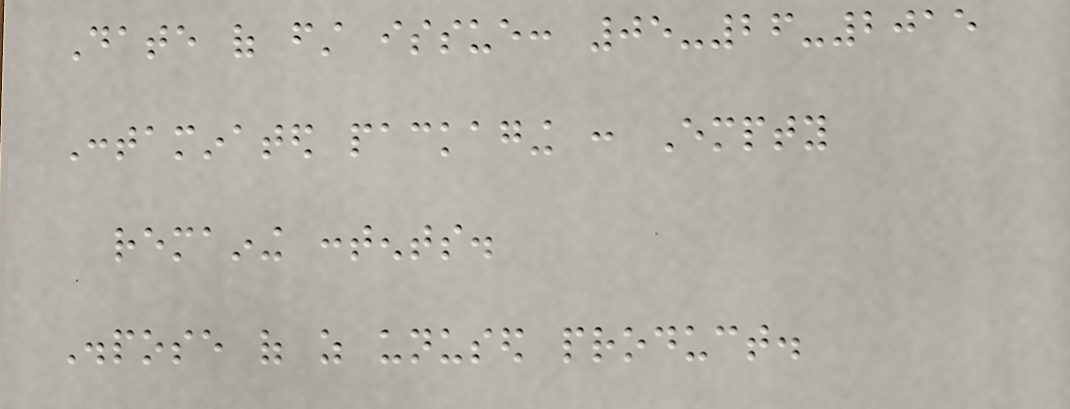Date of first issue: 05-26-2015
Contaminated packaging : Empty
remaining contents.
Dispose of as unused product.
